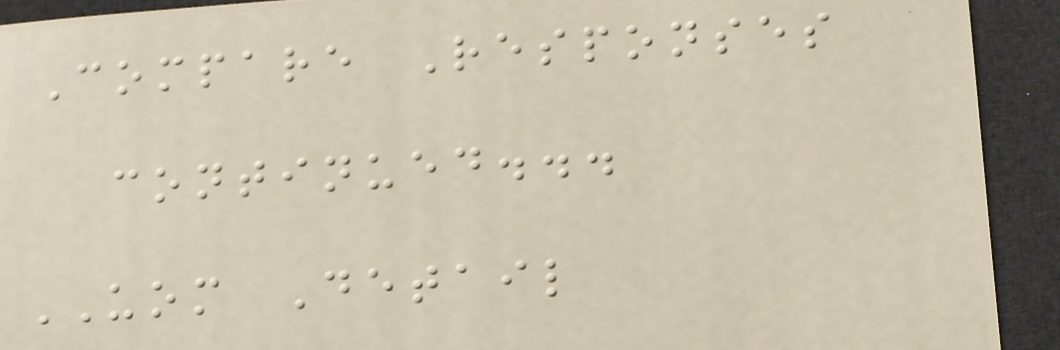Compare Responses
continued...
UOM Detail
